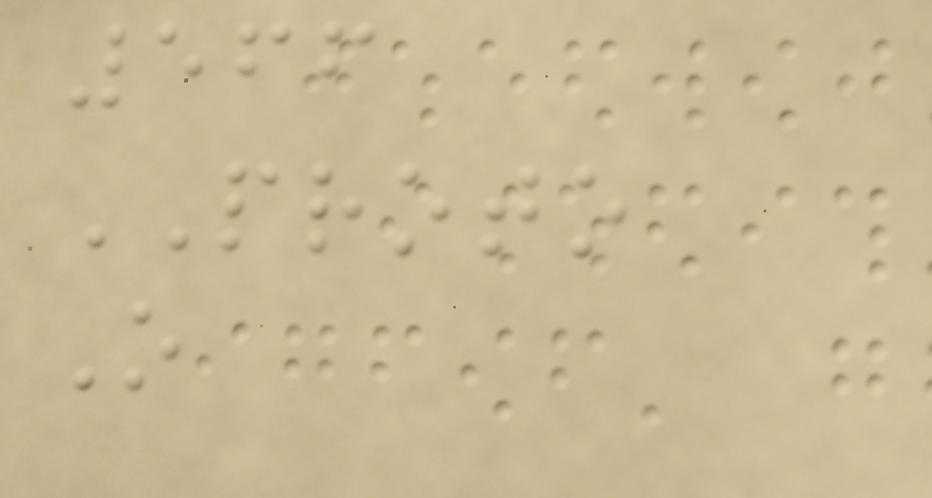566
PROTO
O
